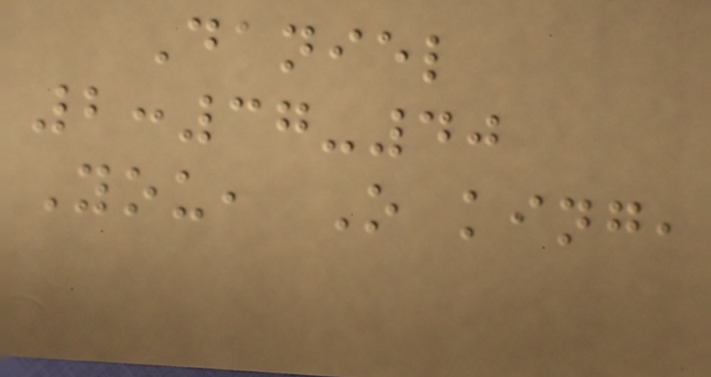Daniel
2:37-40
You, O king,
